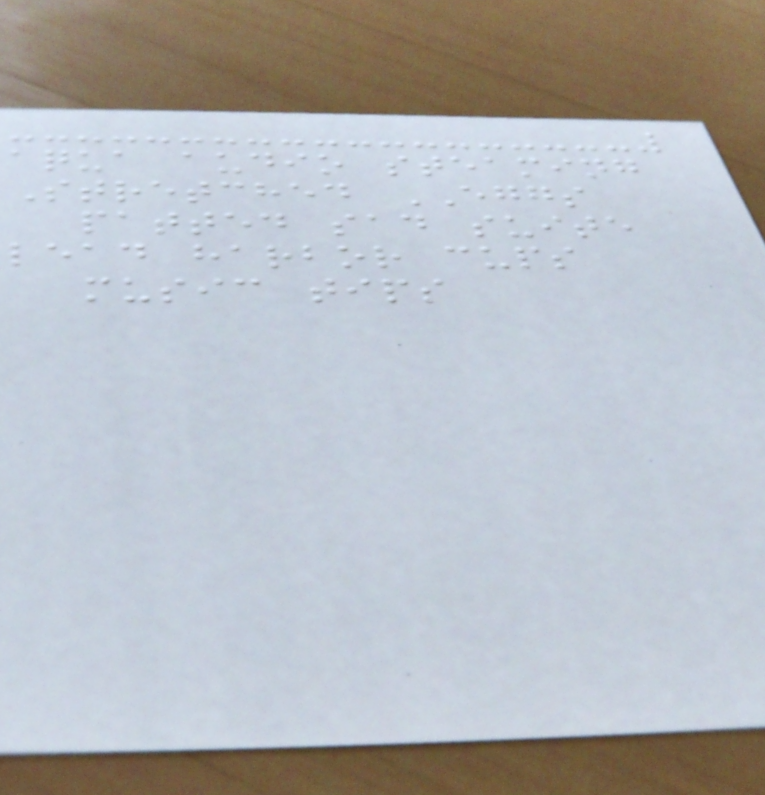aqua audio steaming
Stretched EGGS
patted sad suite
lead harbor cups
music tips
